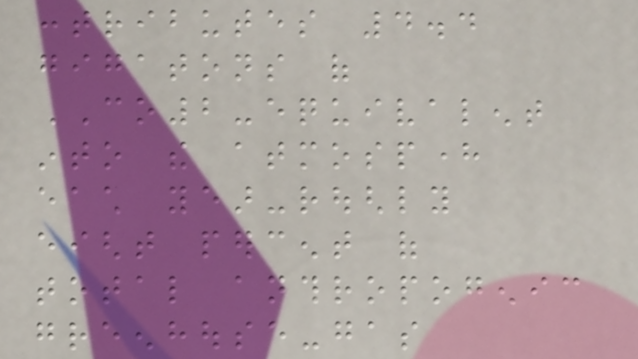contributes 4.4
gigatons of
CO2-equivalent
into the atmosphere
each year-roughly
eight percent of
total anthropogenic
greenhouse-gas
